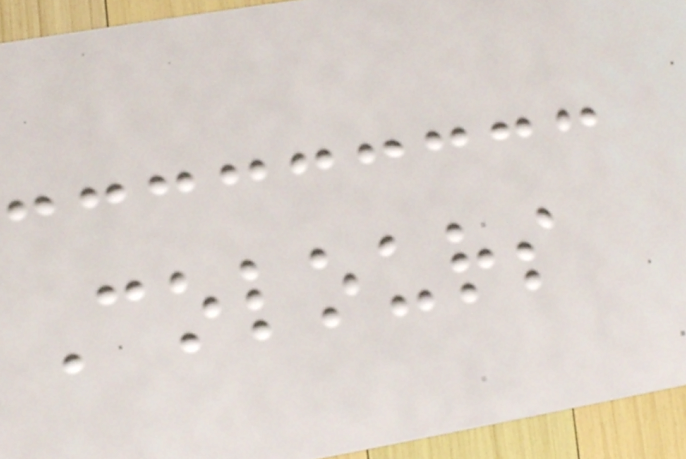Colours
